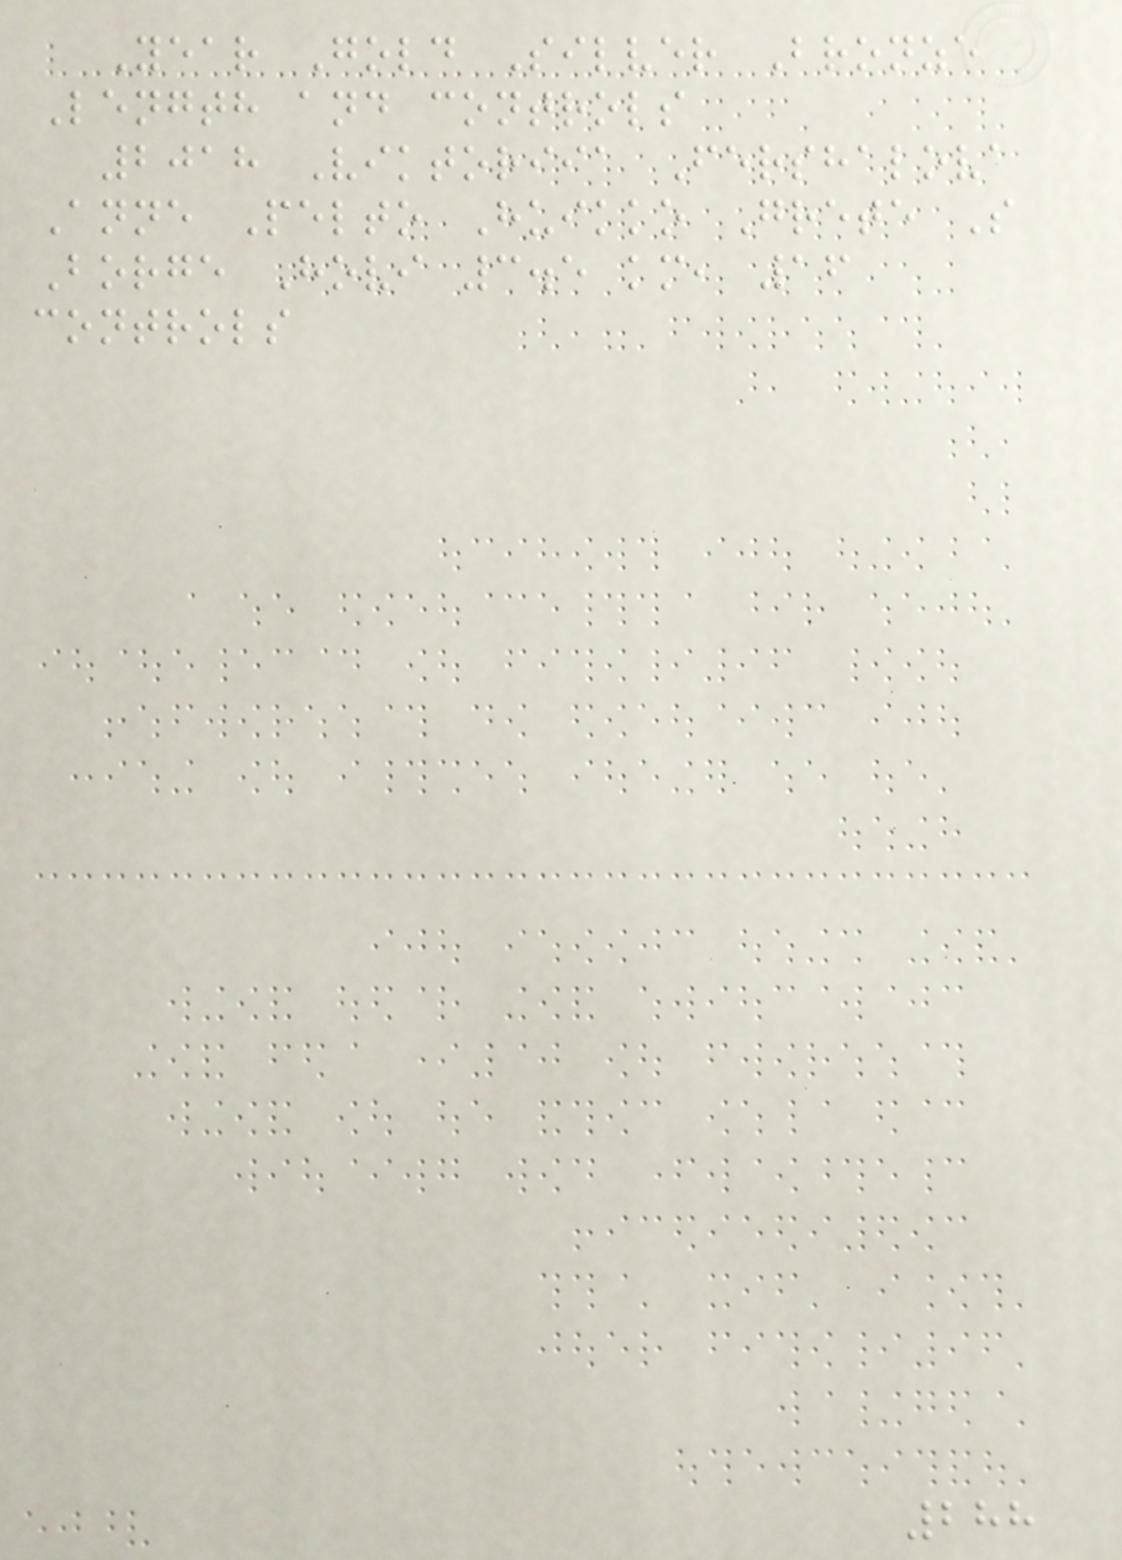Year Gold Silver Bronze
Length and controls
2018 Viktoriia Fershalova
Anne Pelto Huikko Grete S
Borge Hovi 3.5 km, 16
controls
288
